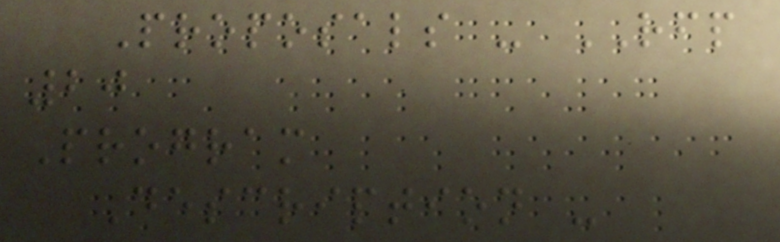Proposals - RFP
20
Program
Description -
